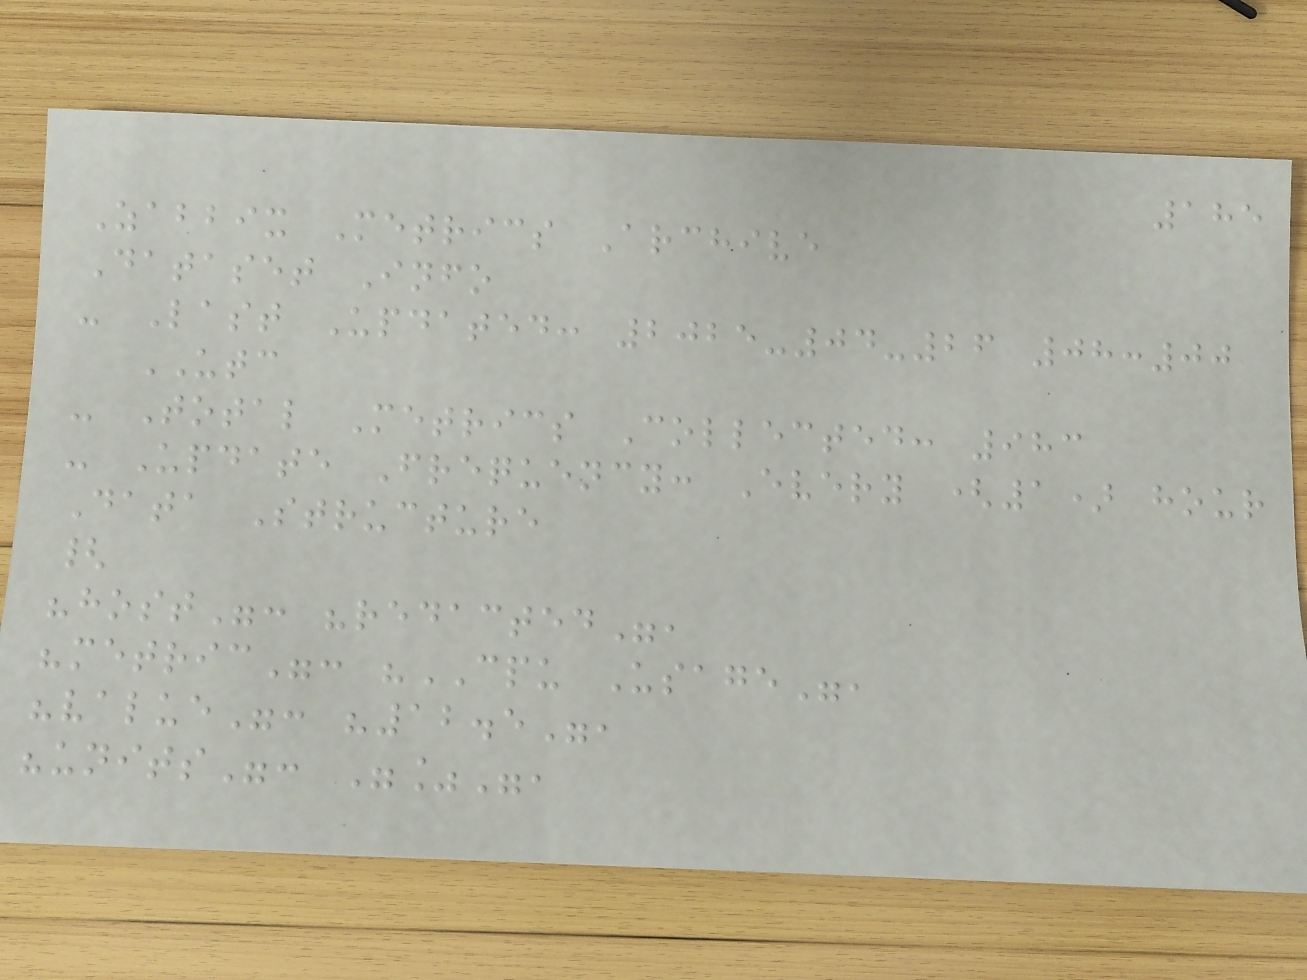185
Zabbix Metrics Archive
Dataset Info
- Last Updated: 2025-04-26 08:00
UTC
- Total Metrics Collected: 983
- Update Frequency: Every (1) hour
Data Structure
{
"host": "redacted",
"metric": "CPU Usage",
"value": "12.5",
"units": "%",
